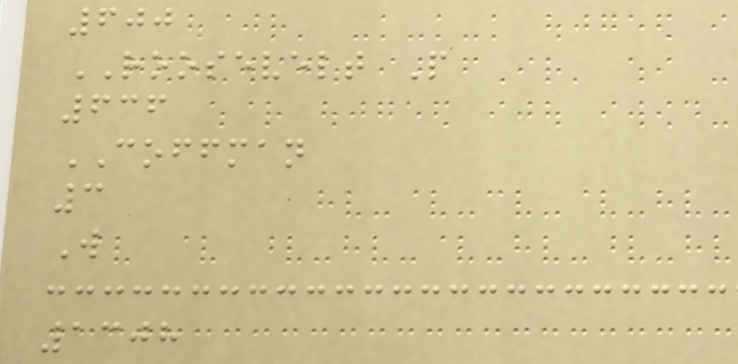600
ROOSEVELT P
636
COFFMAN
3
W
1308
